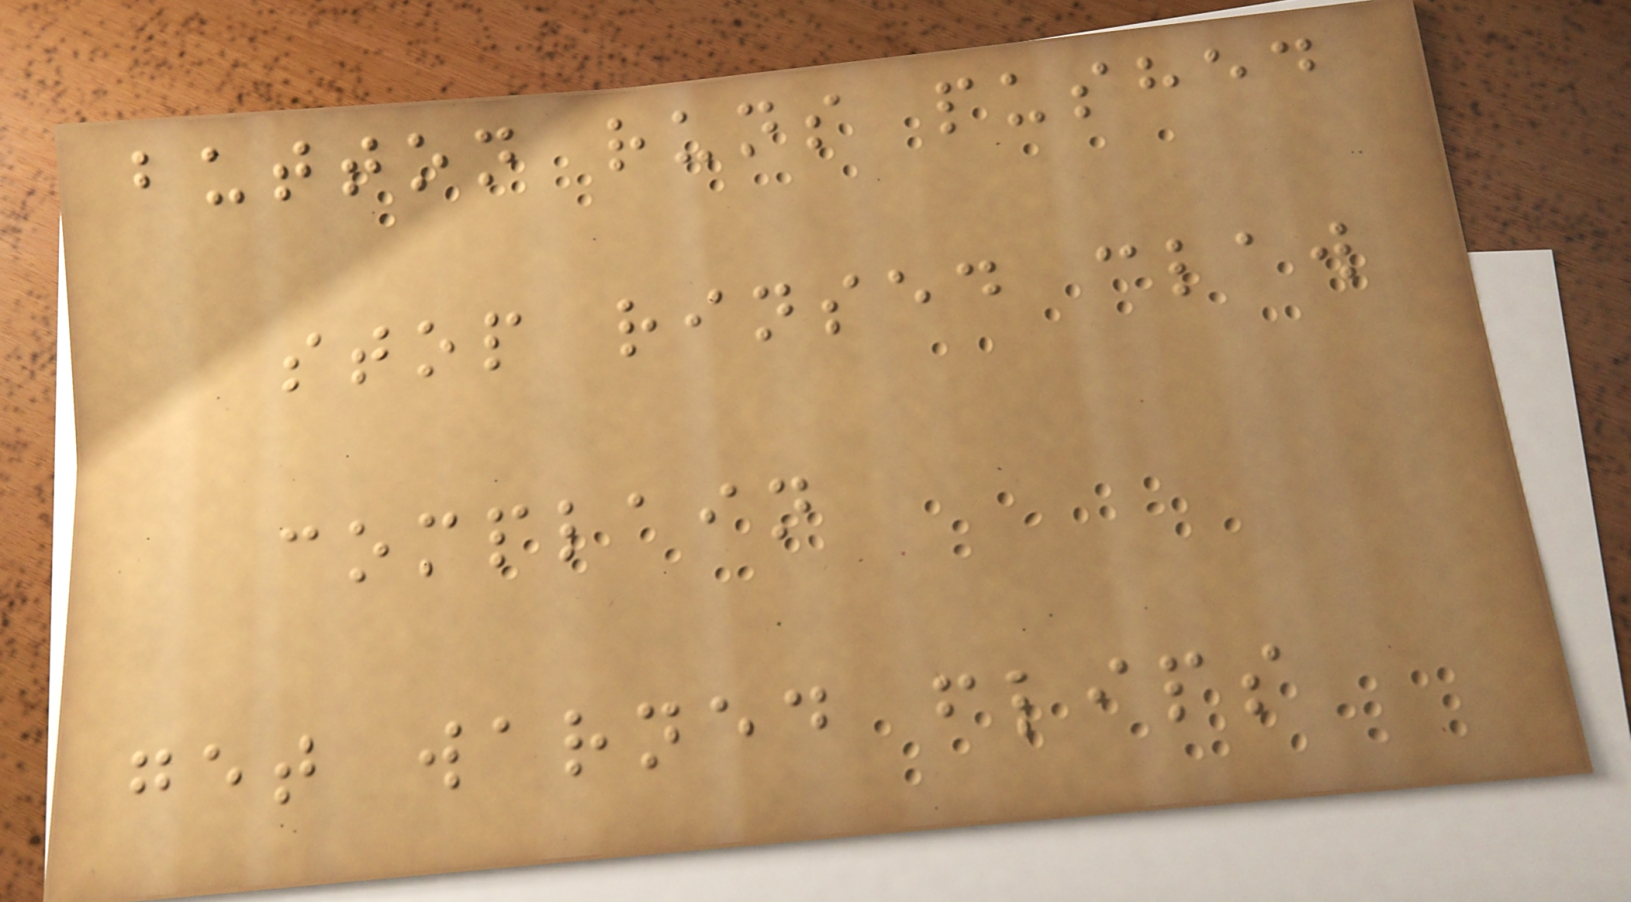button runs pushed
stop rinsed claw
complain
get warned flips
